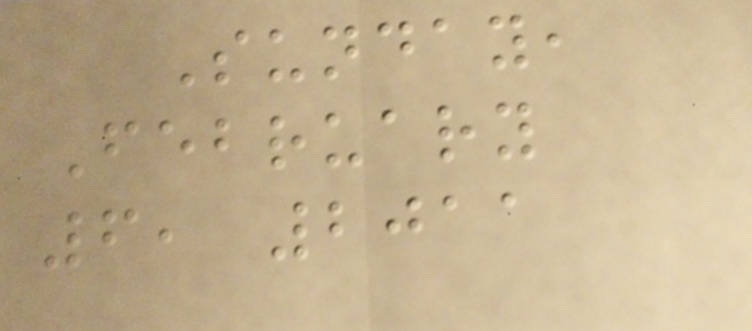Sunday,
February
6, 2011
